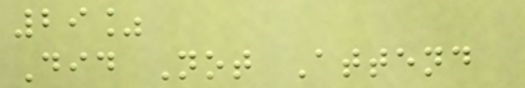29%
Did Not Attend
